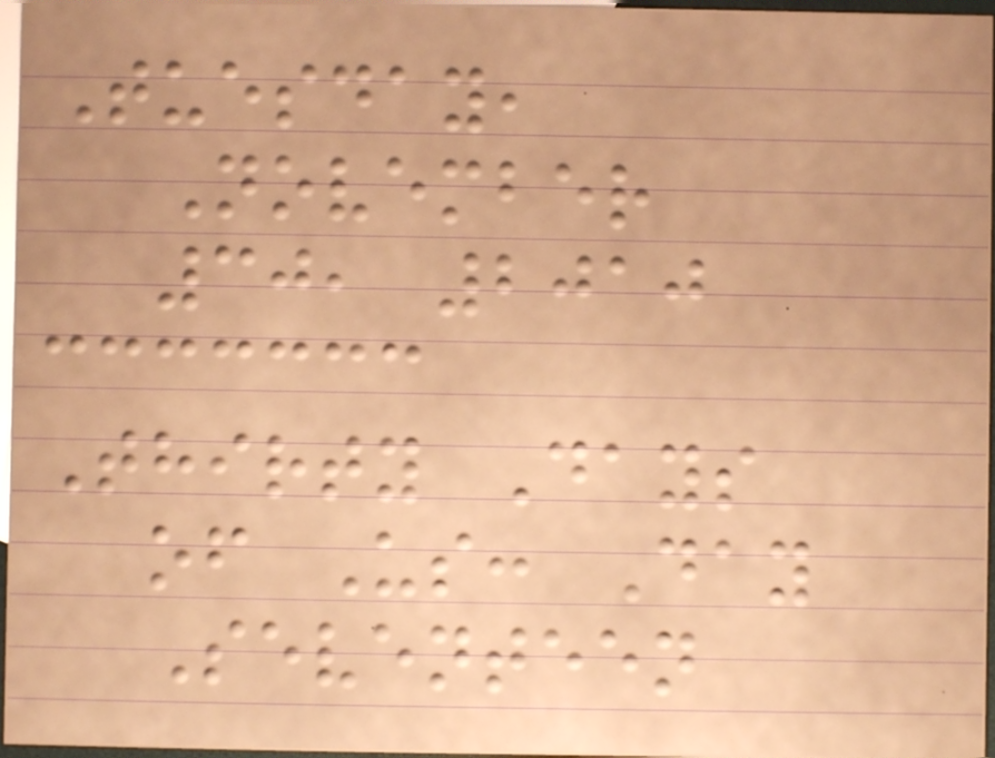Tuesday,
November
30, 2010
Thirty Days
of Us: Day
Seventeen
